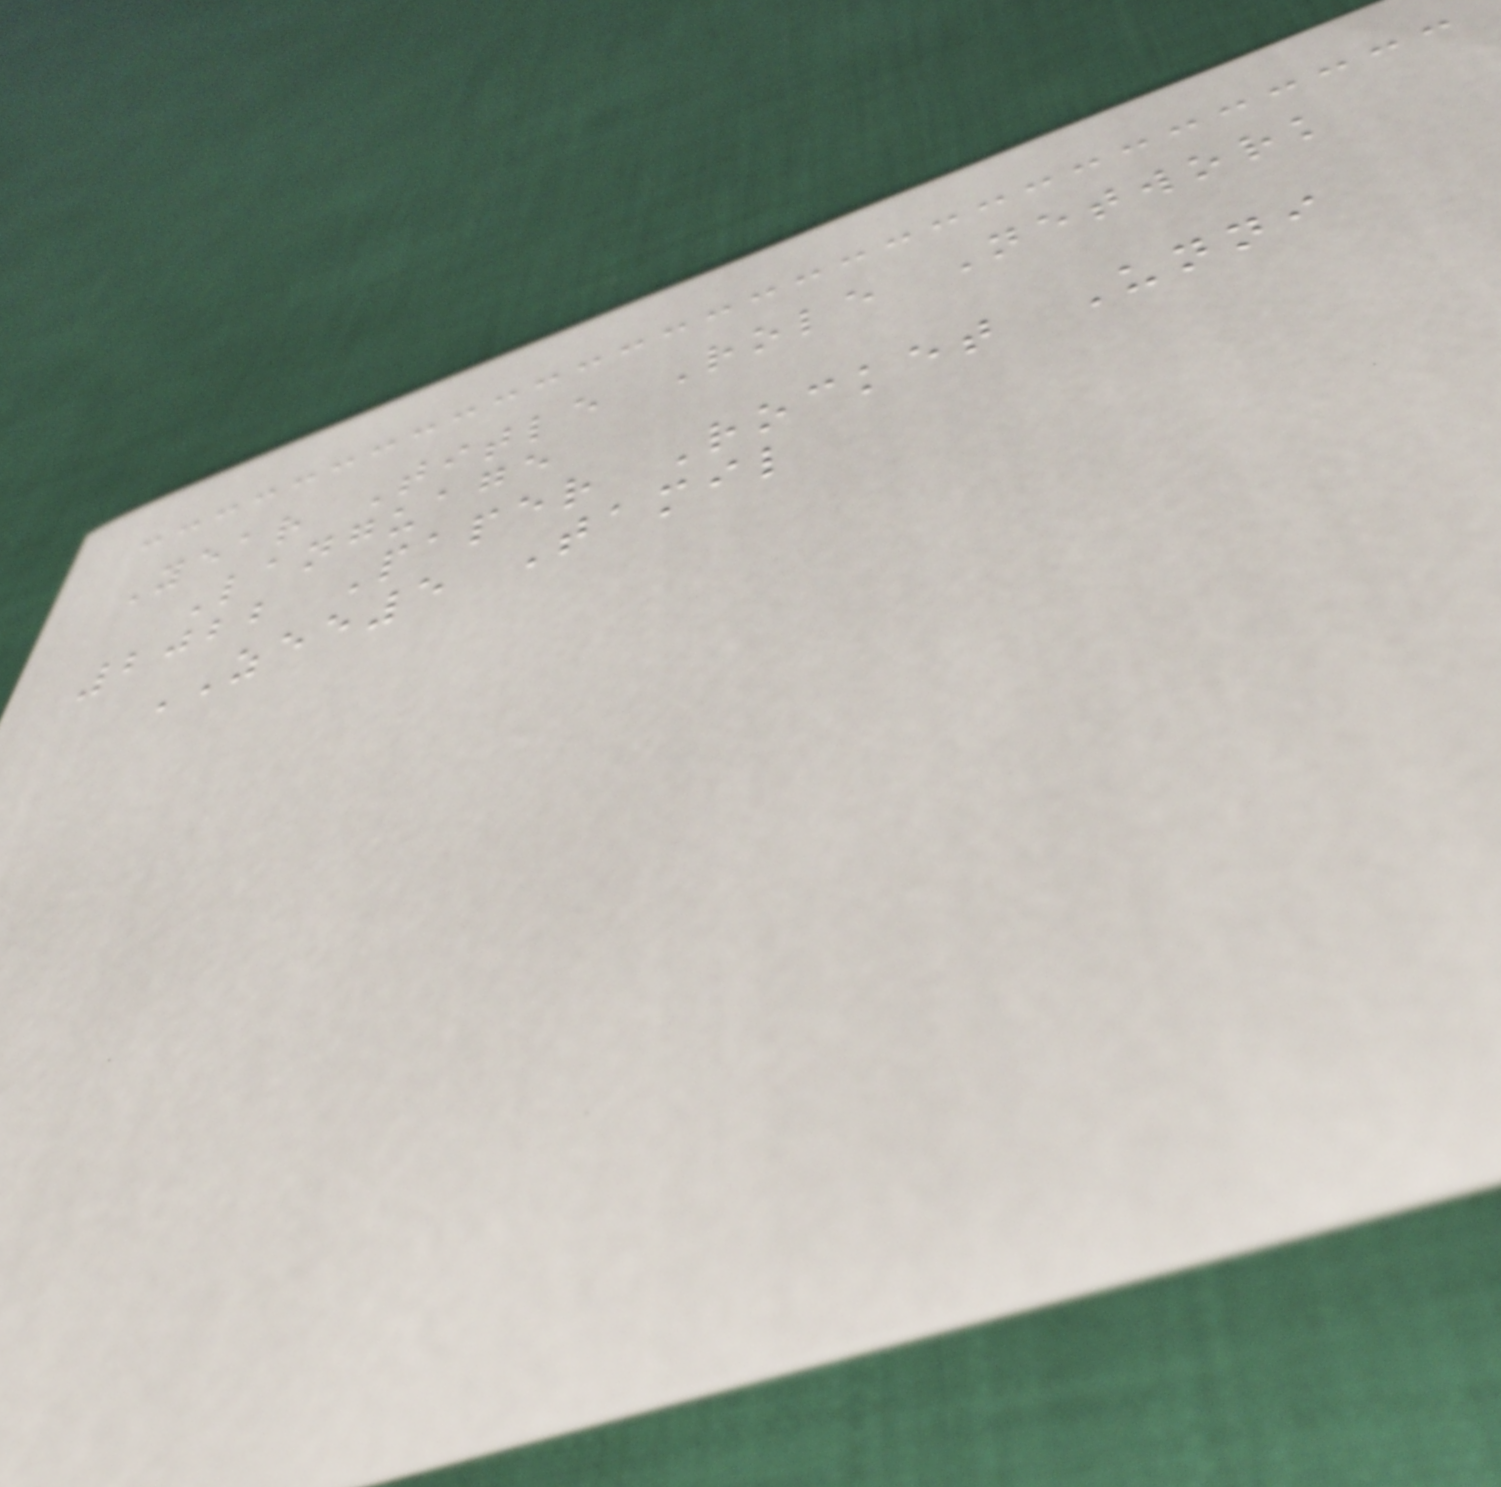Year Title Role Network
Language
2022 Paper Rocket Unni
ZEE5 Tamil
